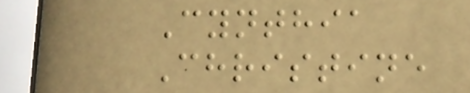Cynthia
Christine
